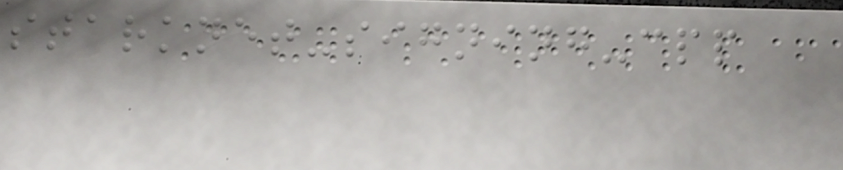starknet-signing-cpp
